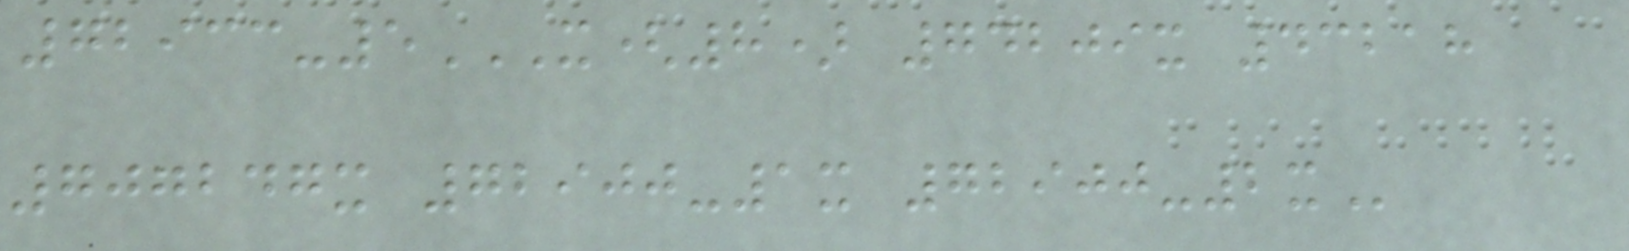72933-5X(8) 74209X 43218
707247X 72900-1X 72900-2X
